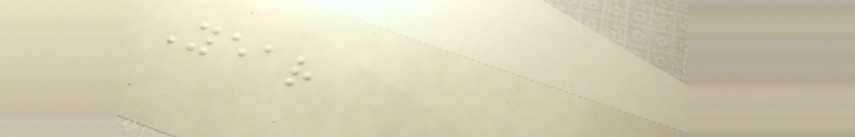Year
